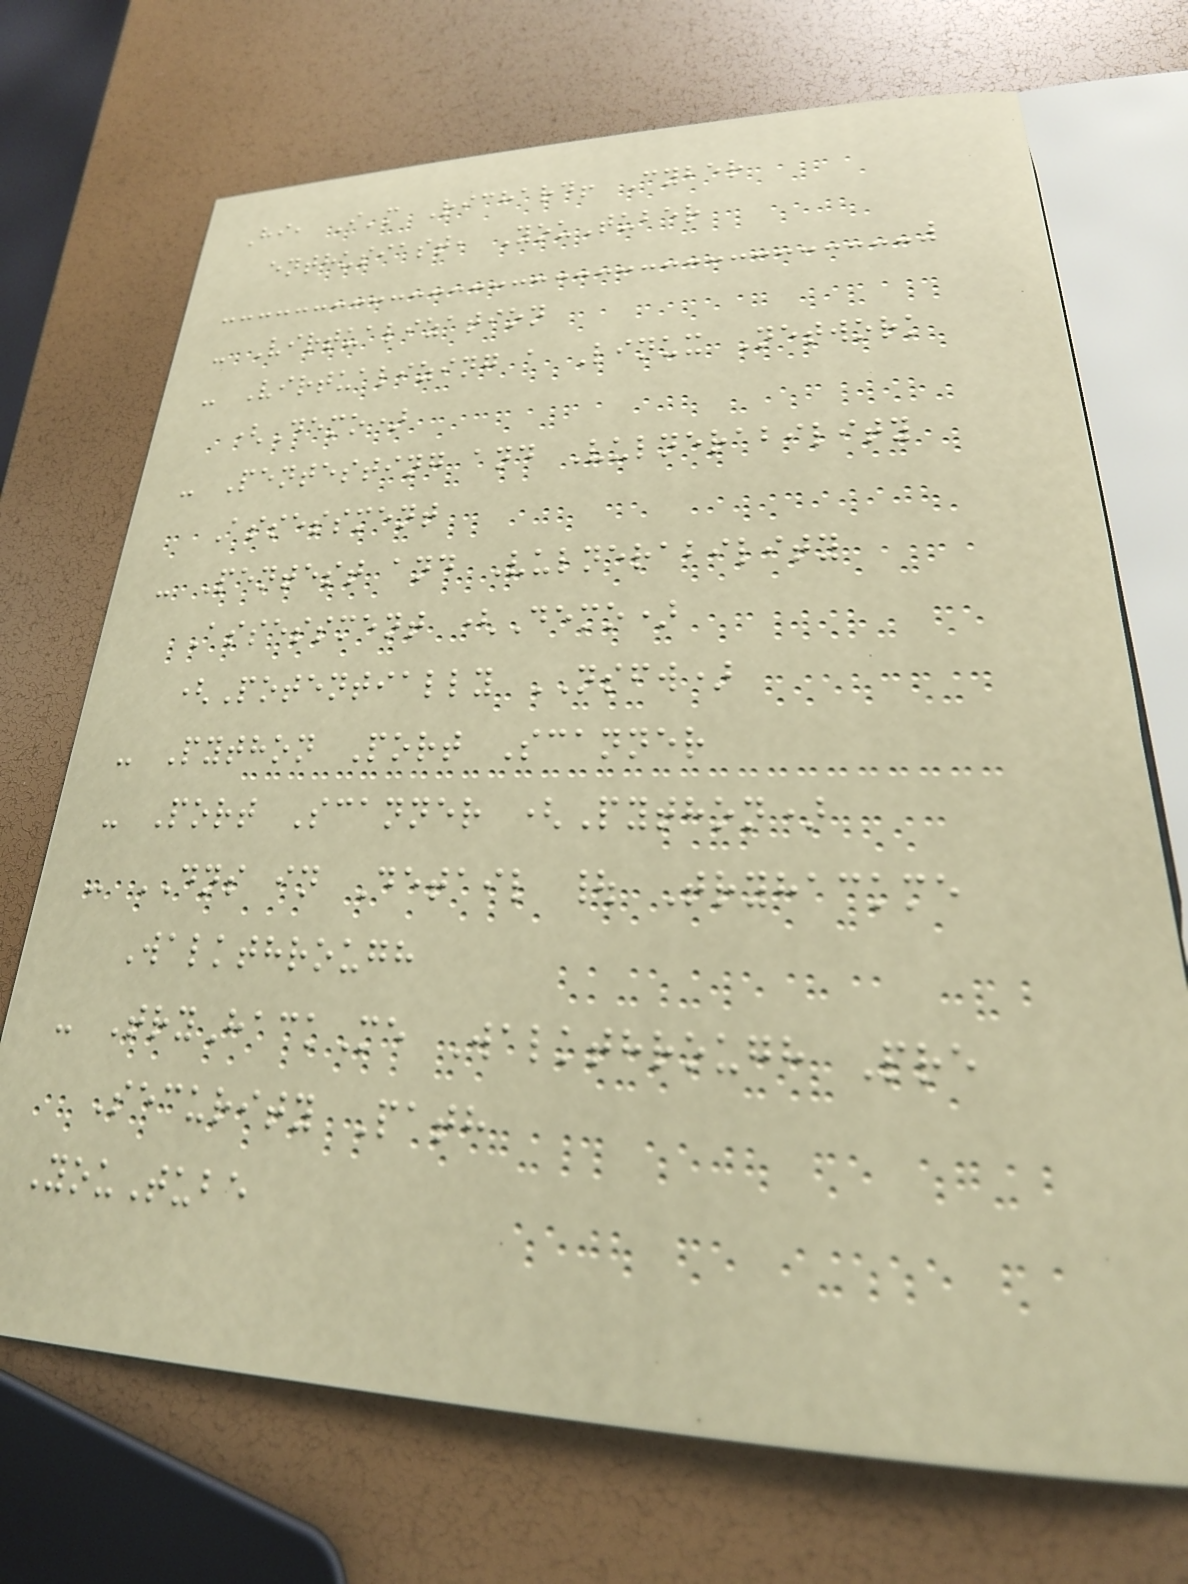Hi, I'm Richard! Cyber
enthusiast, YouTuber
- Virtualization
- Virtualizing a Linux Network
(Demo)
- Pentesting and Vulnerability
Assessment
- Pentest and Vulnerability
Assessment (Demo)
(Potentially NSFW)
- Python Port Scanner
- Port Scanner (Python)
- DNS in Detail | Tryhackme
Walkthrough
- TryHackMe Walkthrough Pre
Security Path
YouTube
